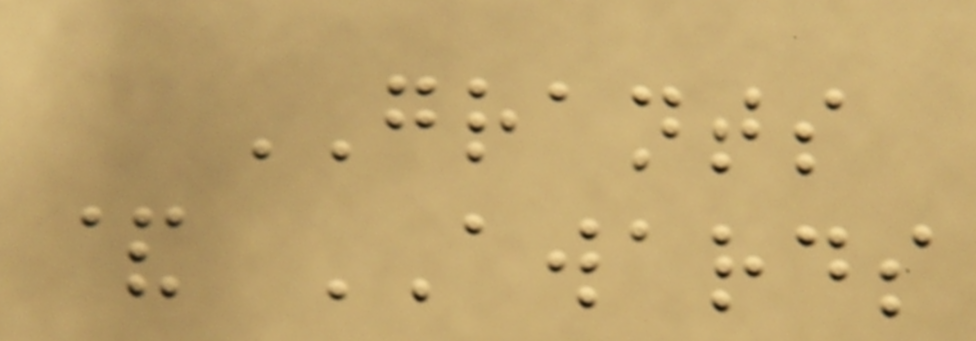GRANTS
& AWARDS
